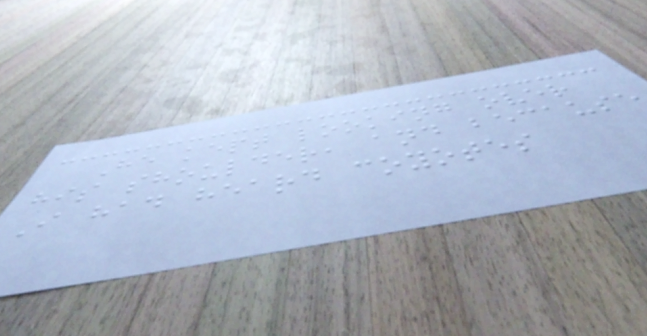He kept looking over
his shoulder, and because
I had heard coyotes
